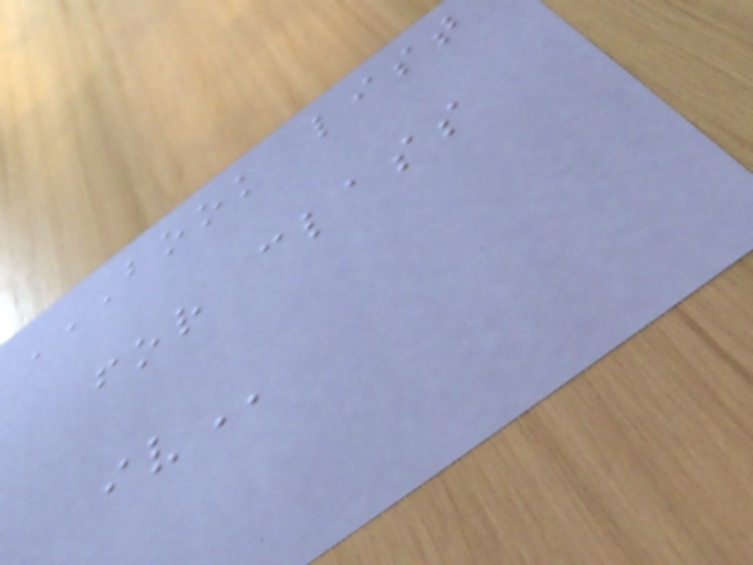BOOK LIST
FOR CLASS
IV
